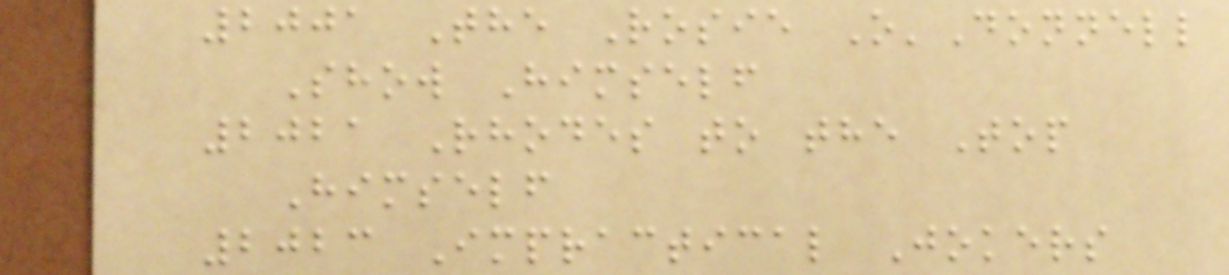2001 The Rosie O'Donnell
Show Himself
2021 Rhodes to the Top
Himself
2023 Impractical Jokers
